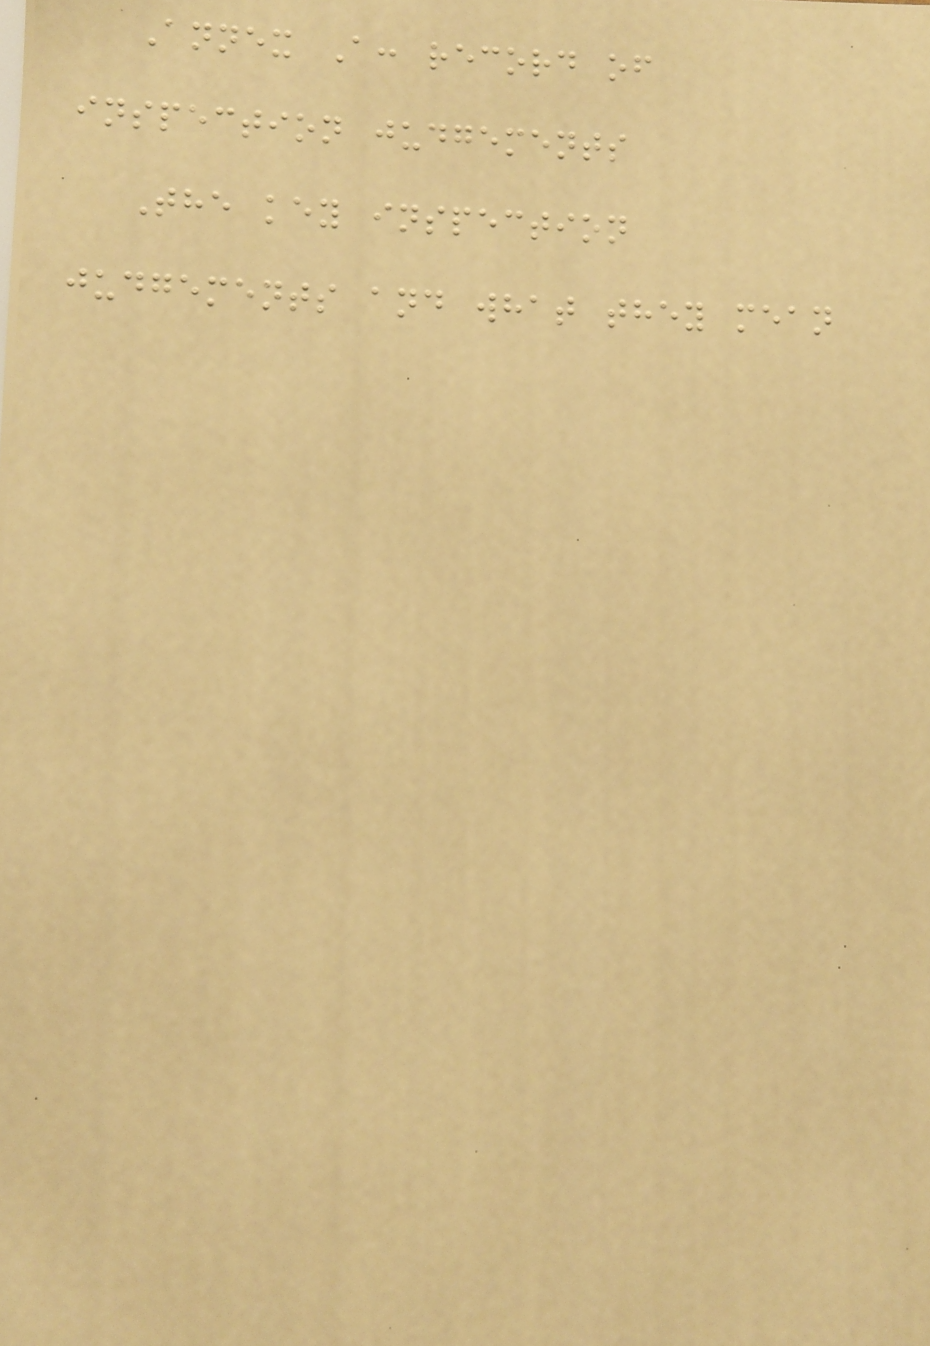Annex A: record of
inspection judgements
The key inspection
judgements and what they mean
